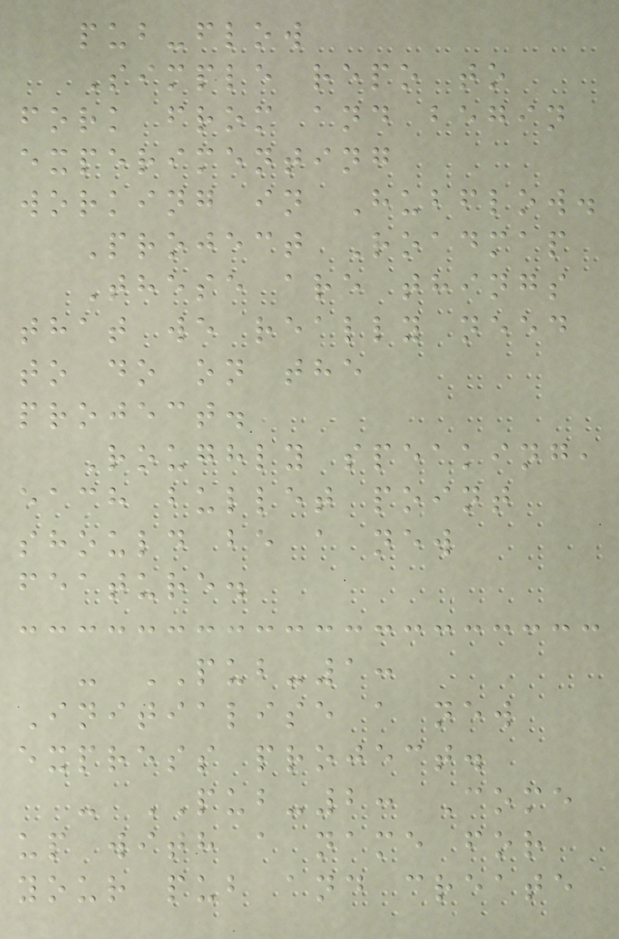pub-flow
Simple repo to
fork from and begin
experimenting
working in Hubflow.
Project Roadmap
These are things
that we really need
to do on the
project.
Roughly speaking,
each bullet point
should be a new
feature.
- PUB-1:
Initialise a new
express project.
- PUB-2: Come
up with a name for
your pub and create
